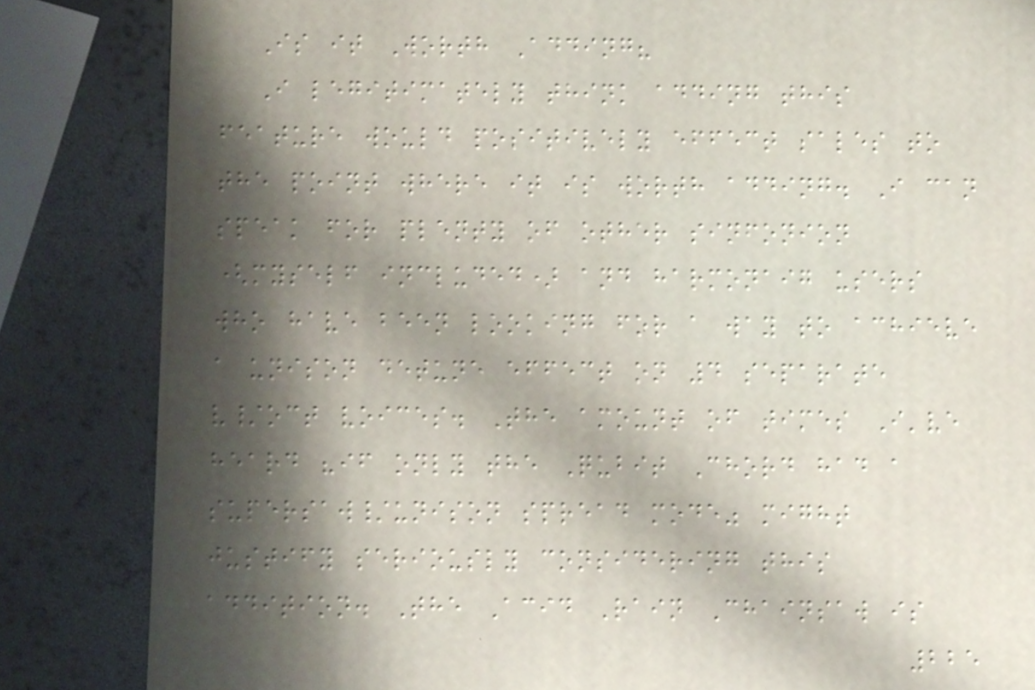Is it Worth Adding?
I legitimately think adding this
feature would positively effect sales to
the point where it is worth adding. I can
speak for plenty of other sinfonion
(myself included) and harmonaig users
who have been looking for a way to achieve
a unison detune effect on 4 separate
v/oct voices. The amount of times I've
heard "if only the Qubit Chord had a
supersaw/unison spread mode" might
justify seriously considering this
addition. The Acid Rain Chainsaw is
225
